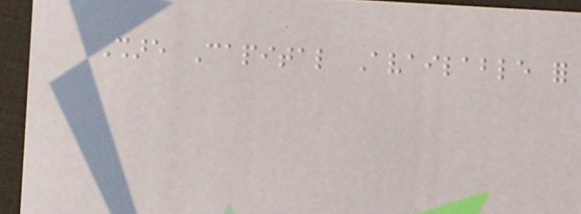Share Capital Available for
